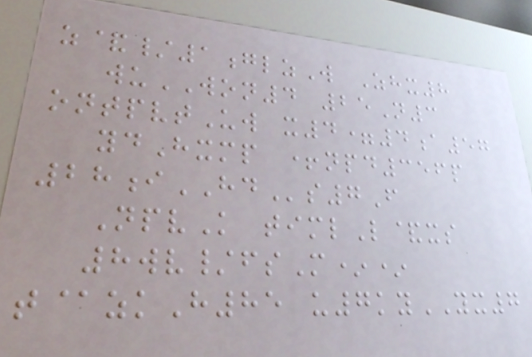z&/1glzW Zhx8
wuWON4 25N3
ontpvtUw x4=4a57
ydHxmp +npd356p
28iHDs7F
NpvK timlL&xs
8wv/fsM**
t@zkH85 u7kyYX7
